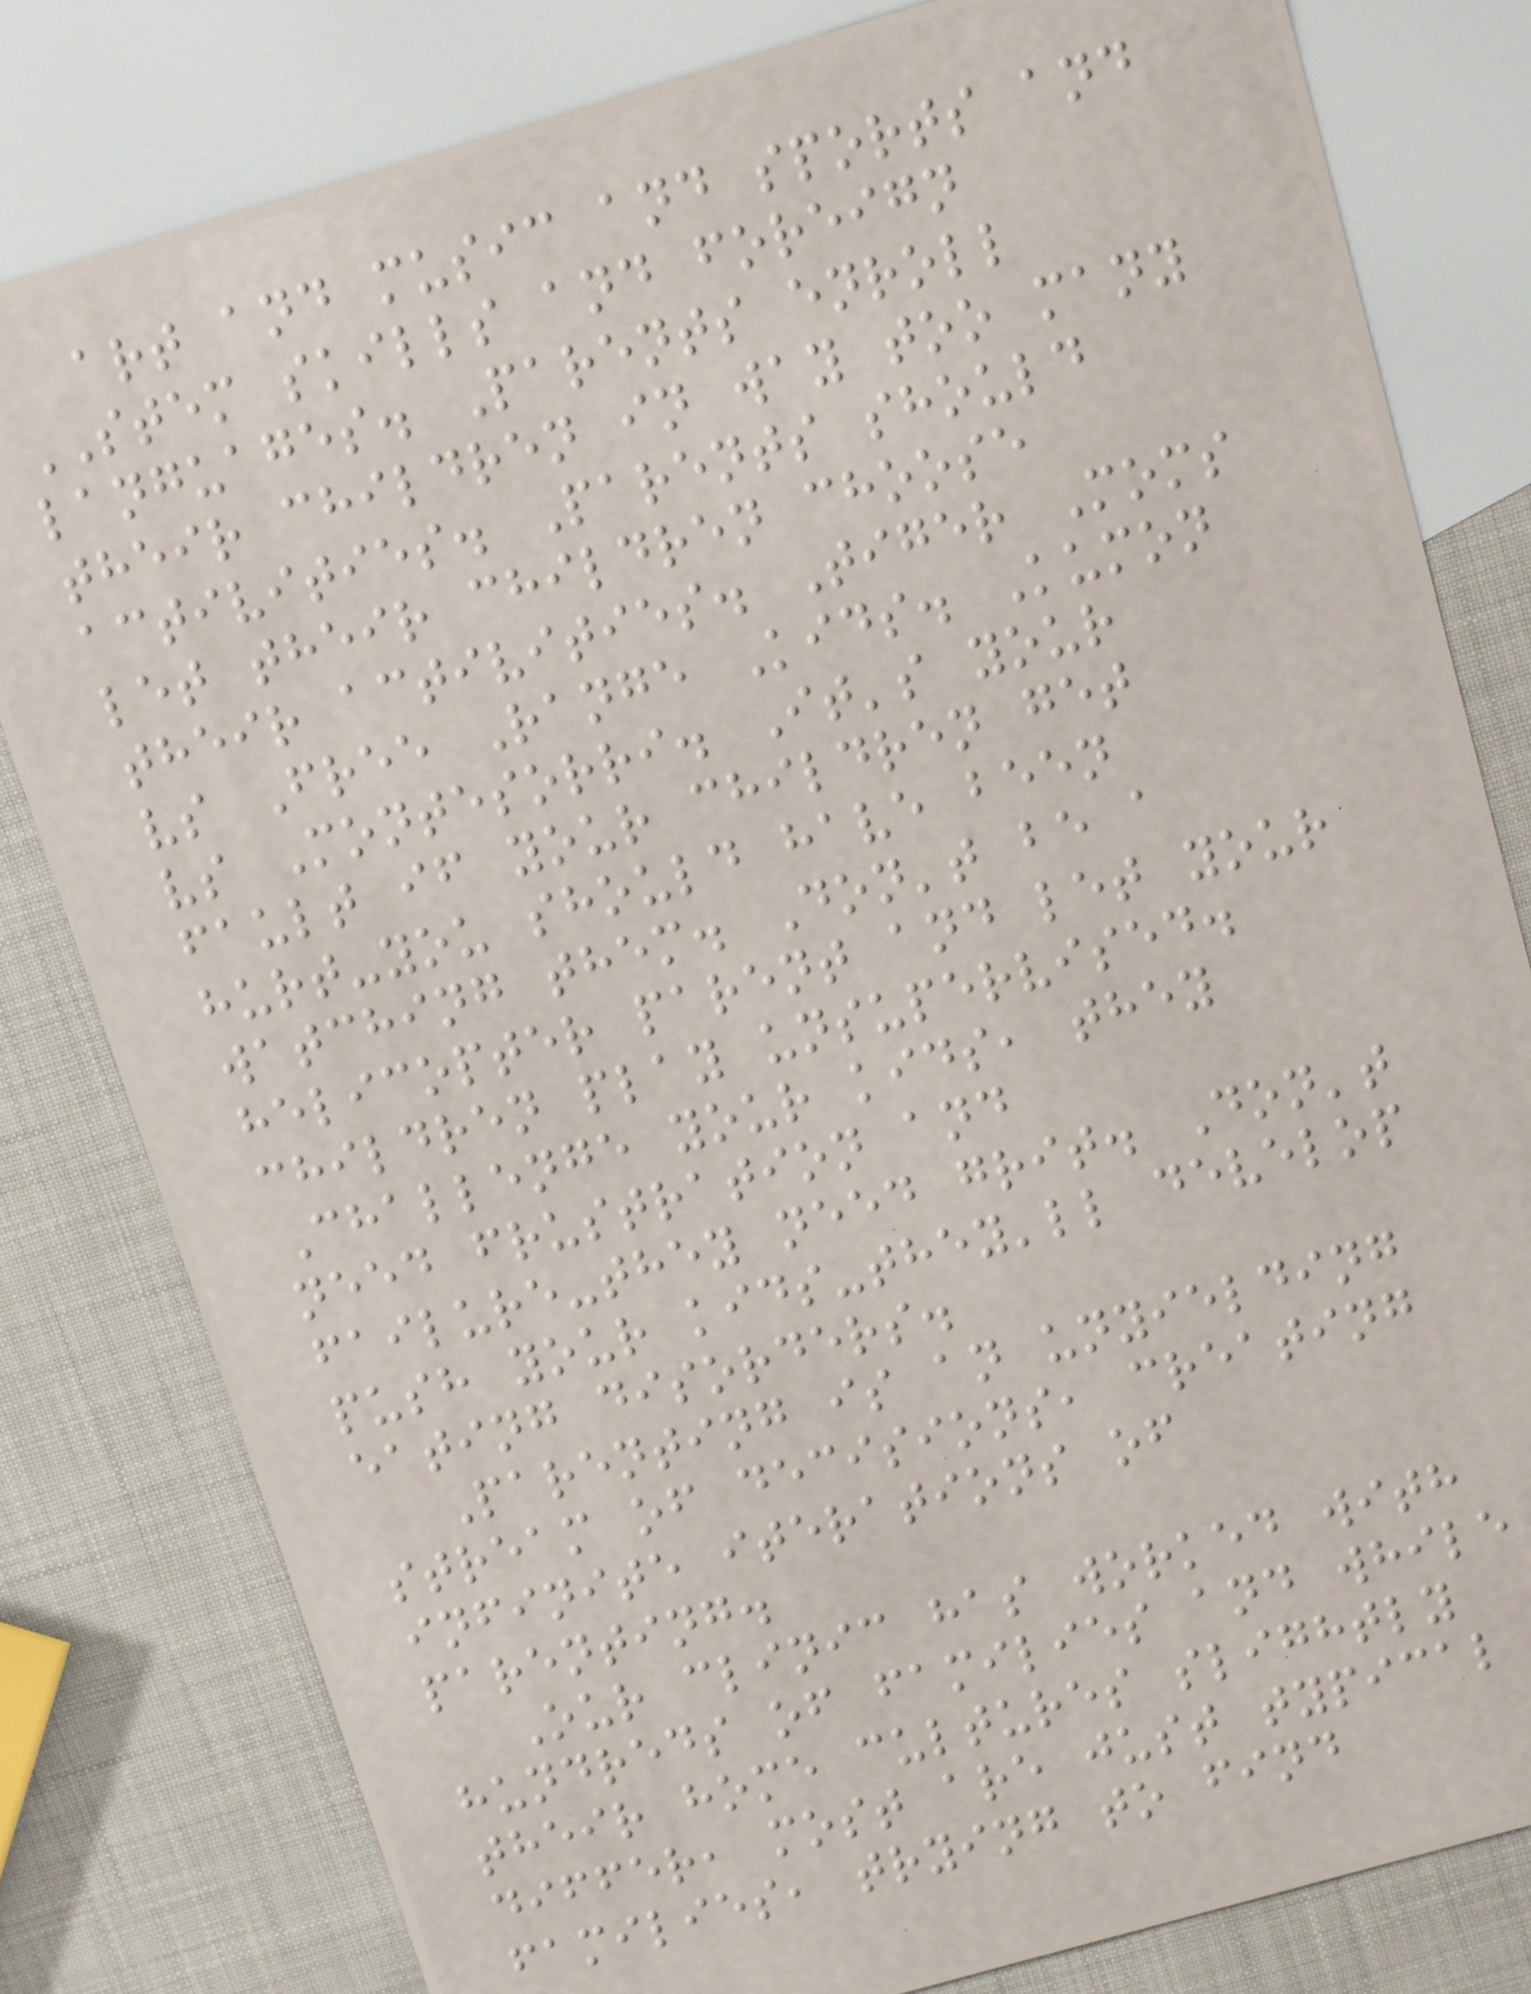art and music and sports and
STEM skills and foreign
languages. Parents enroll
their children in way too many
activities. Parents should
let their children choose
their activities. Tiger Moms
vs Free Range Kids. Kumon
vs Montesorri. It's your
fault if your children get
hurt-you should have been
watching them. Don't be a
helicopter parent and let your
children play unsupervised.
Challenge your kids, they
need frustration and
failure-they need grit. Don't
push your kids-they'll develop
eating disorders.
Parenting is an unyielding
stream of decisions, creating
infinite iterations of
parenting.
Our clinic has worked with
hundreds of families and while
their home cultures slightly
differ, most are just typical
families, trying to find
